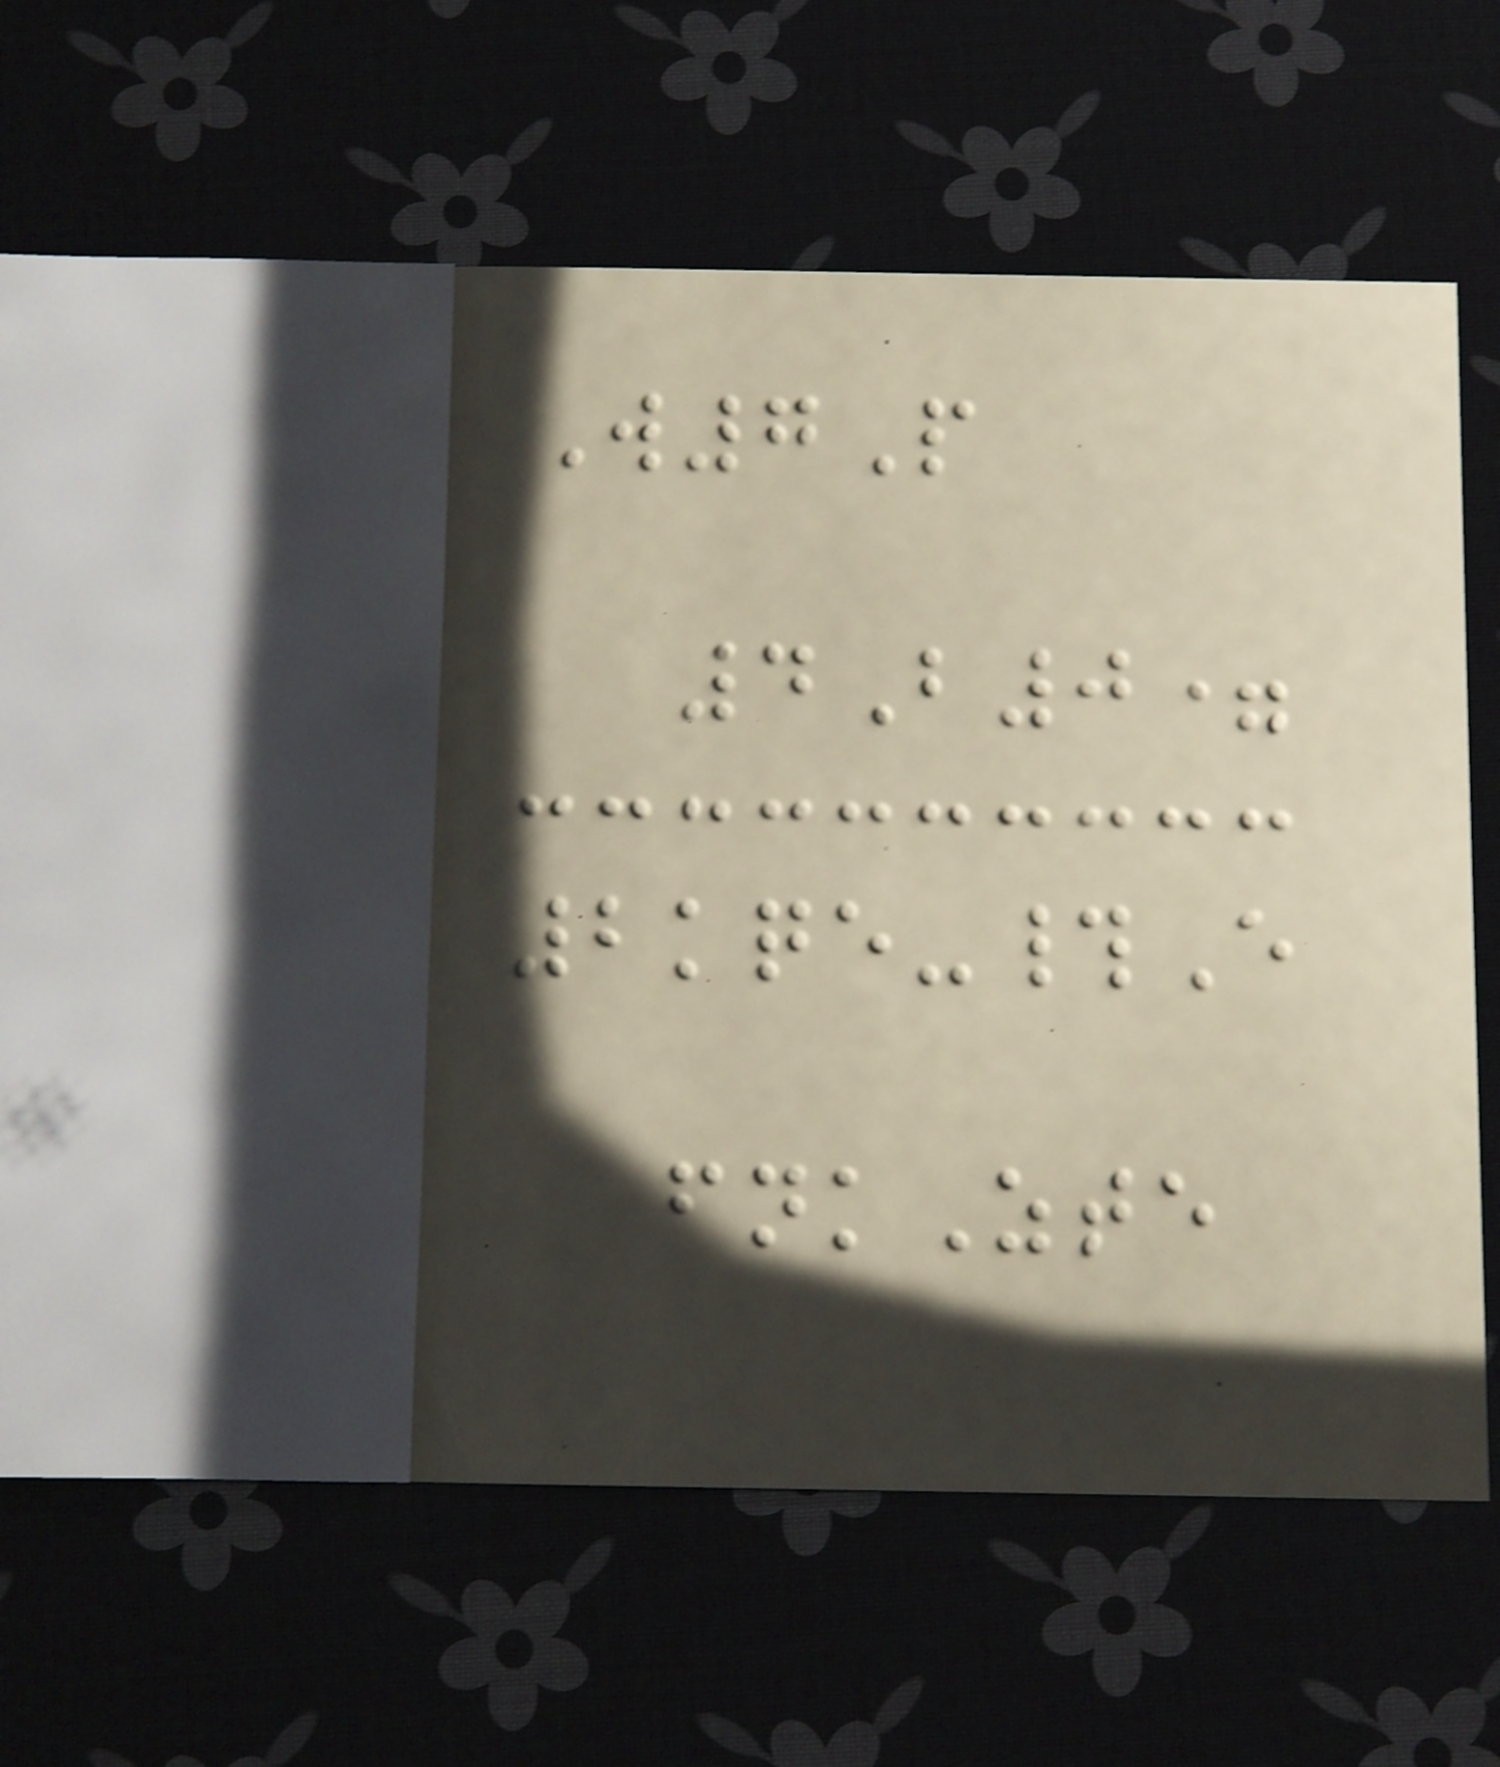W7P
4B0=
2kqe-#E
fnkZte
